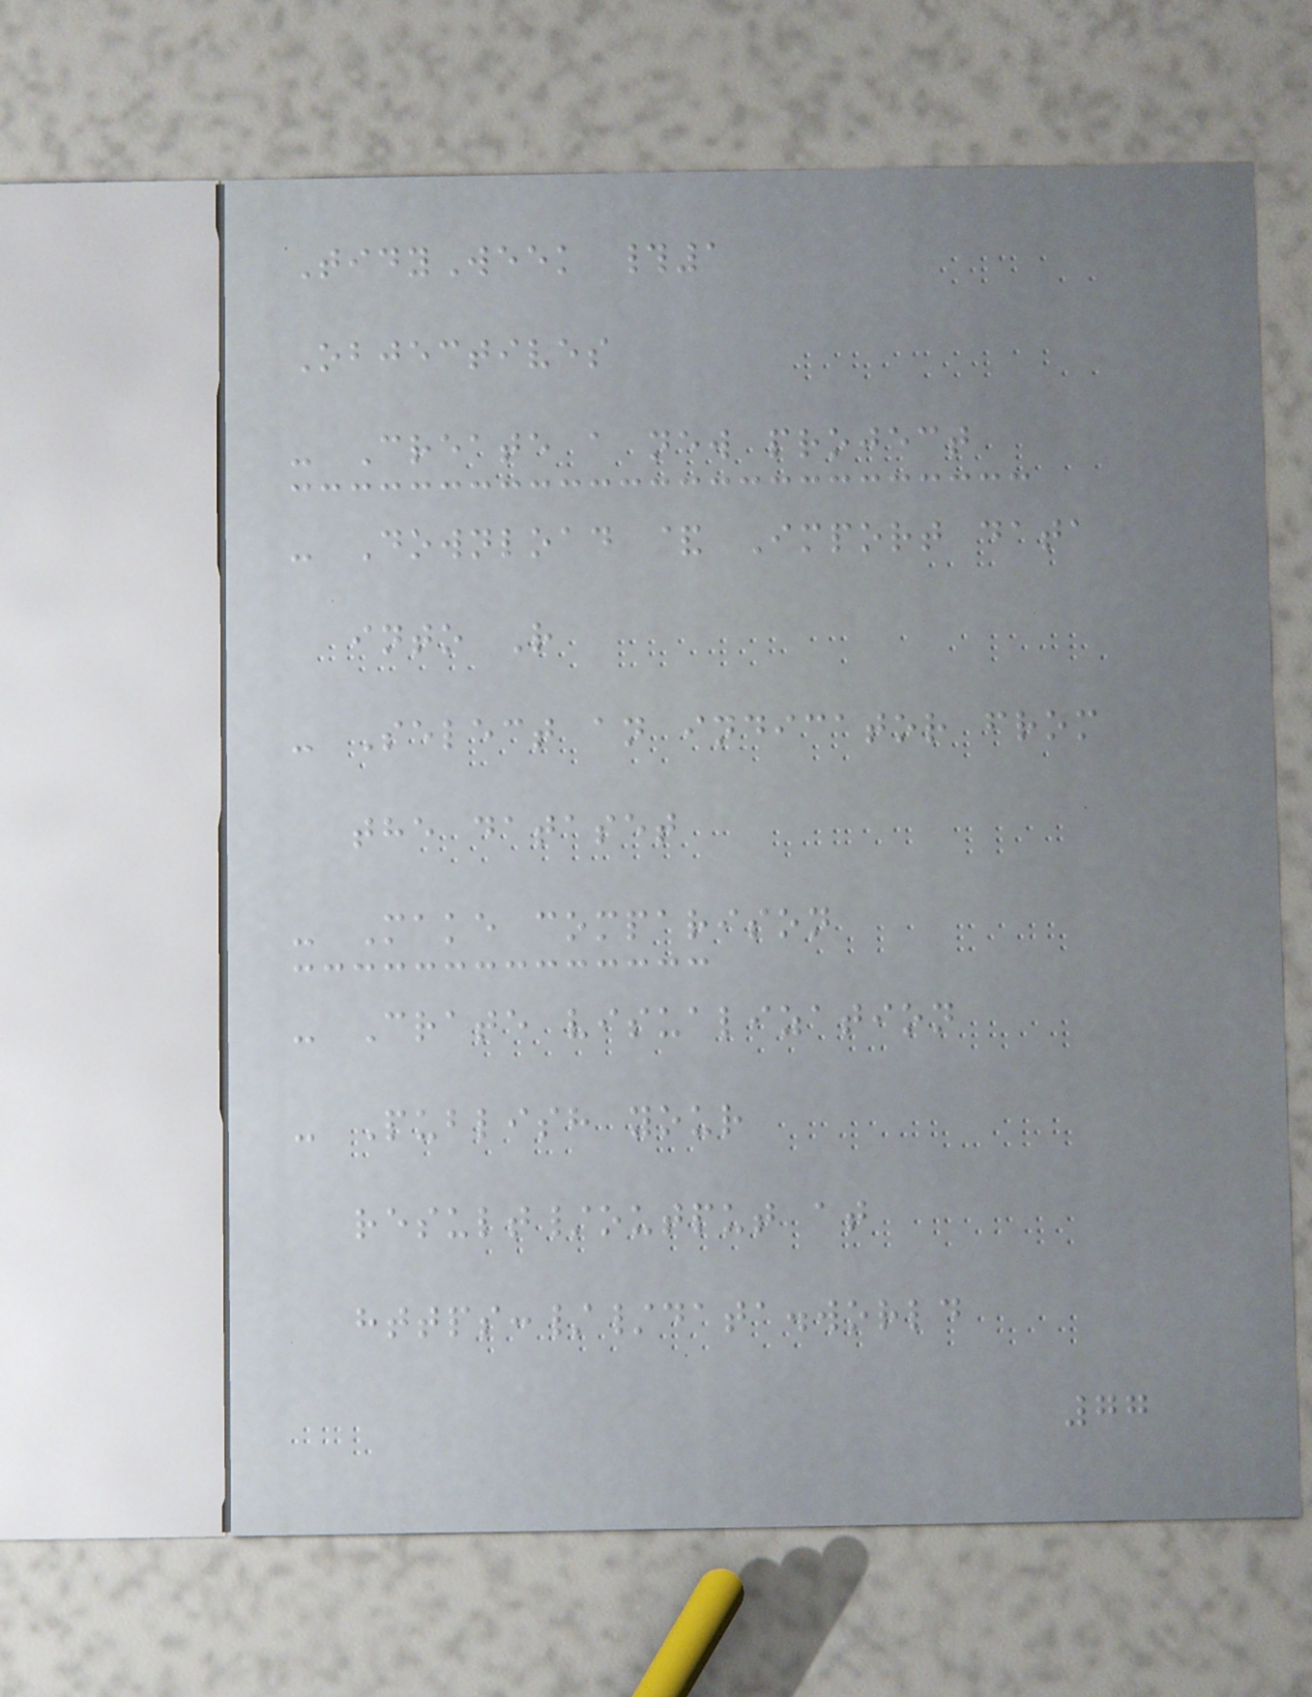TidyWeek #1
Objectives
- Create a new project
- Download & Import data
into R
- Select an indicator from
the dataset
- Make comparison
- Crate visualization
- Publish your
result/output at
https://data.world
77
